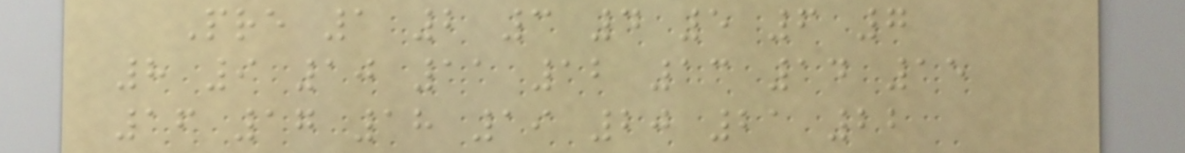Pre 1 2 3 4 5 6 7
8 9 10 11 12 13 14 15
16 17 18 19 20 21 22
